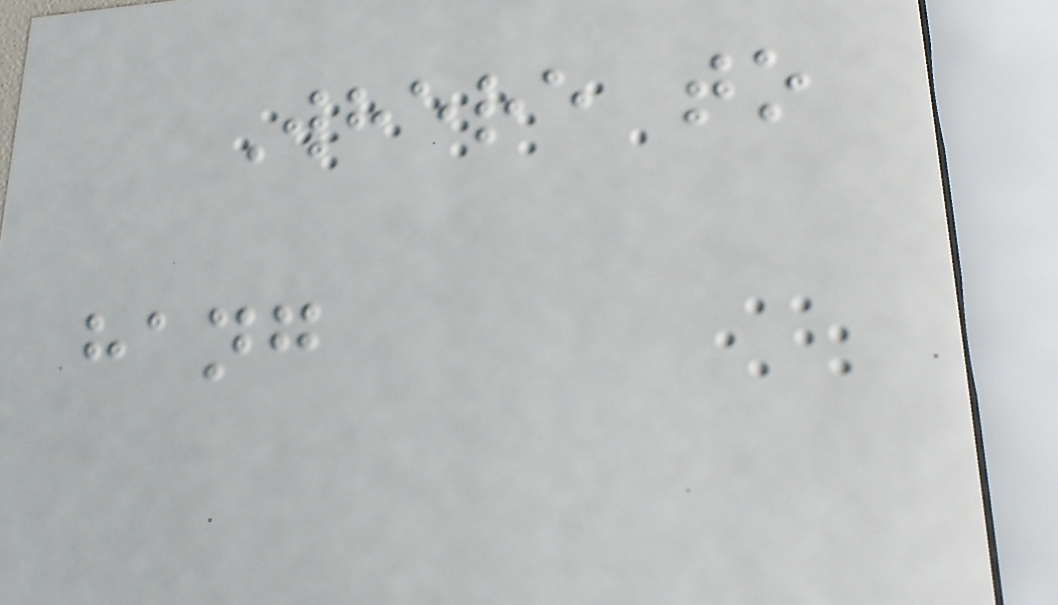Where to
hang
